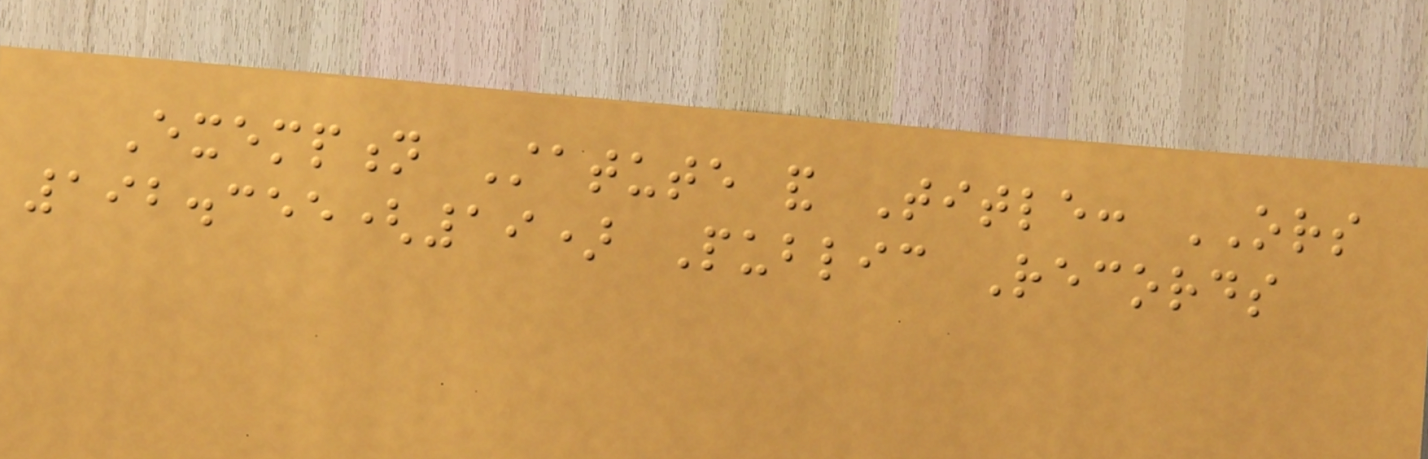Exemption Statute and Title: ORS
192.355(19) Public Records
